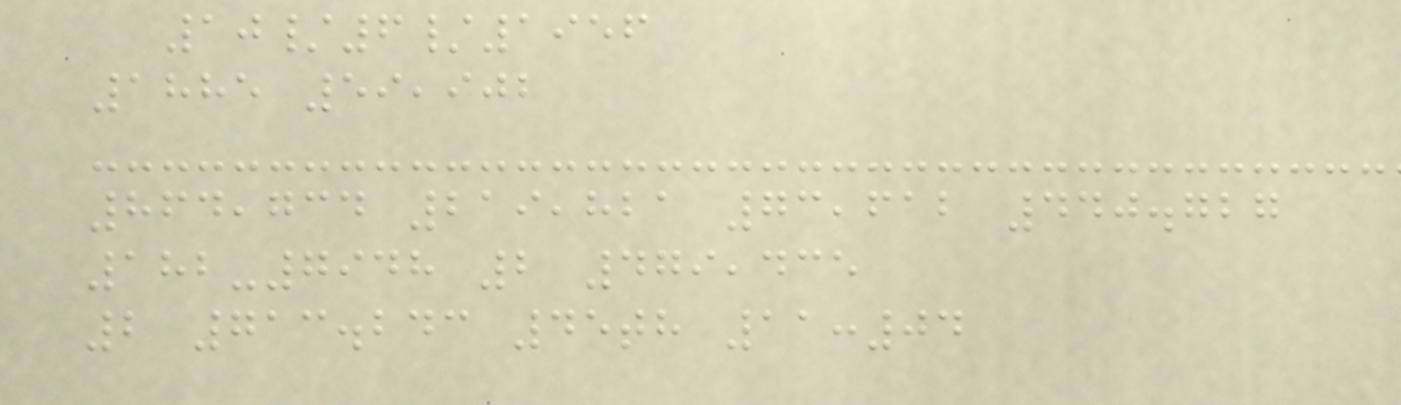10/6/1956
1885 59,902
864,734 219,821 73,612 440.727
182-7948 2 479,435
2 713.243 45th 11:04
